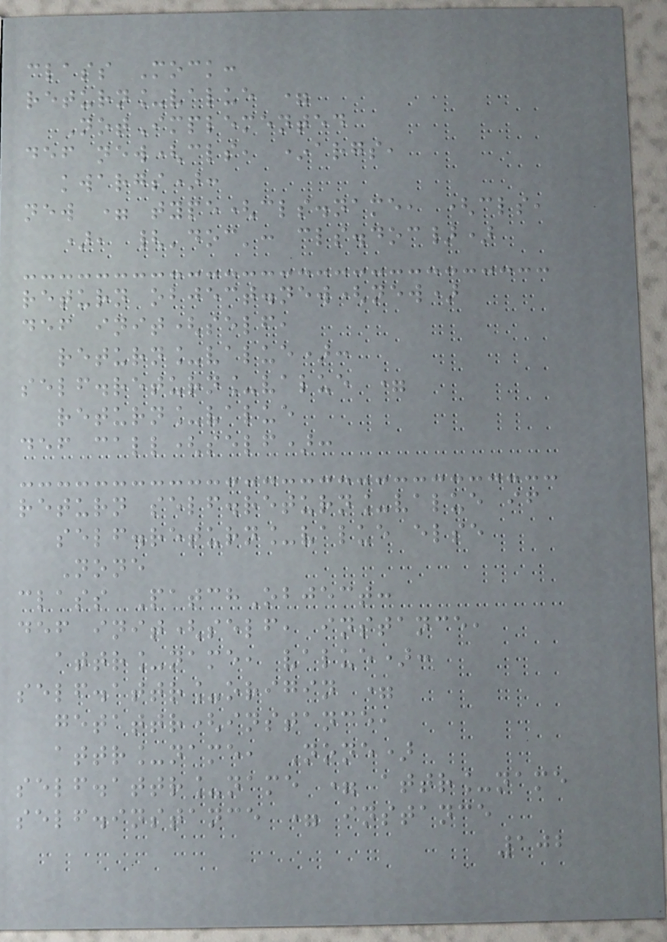class Mock:
return_value =
NotImplemented
def new(cls, *args,
kwargs):
new = type(cls.name, (cls,
), {'doc': cls.doc})
return object.new(new)
def init(self,
return_value):
self.return_value =
return_value
def call(self):
return self.return_value if
self.return_value else
None
class PatchObject:
def init(self, instance,
attr_name, value):
self.attr_origin =
getattr(instance,
attr_name, None)
self.attr_name = attr_name
self.instance = instance
102
